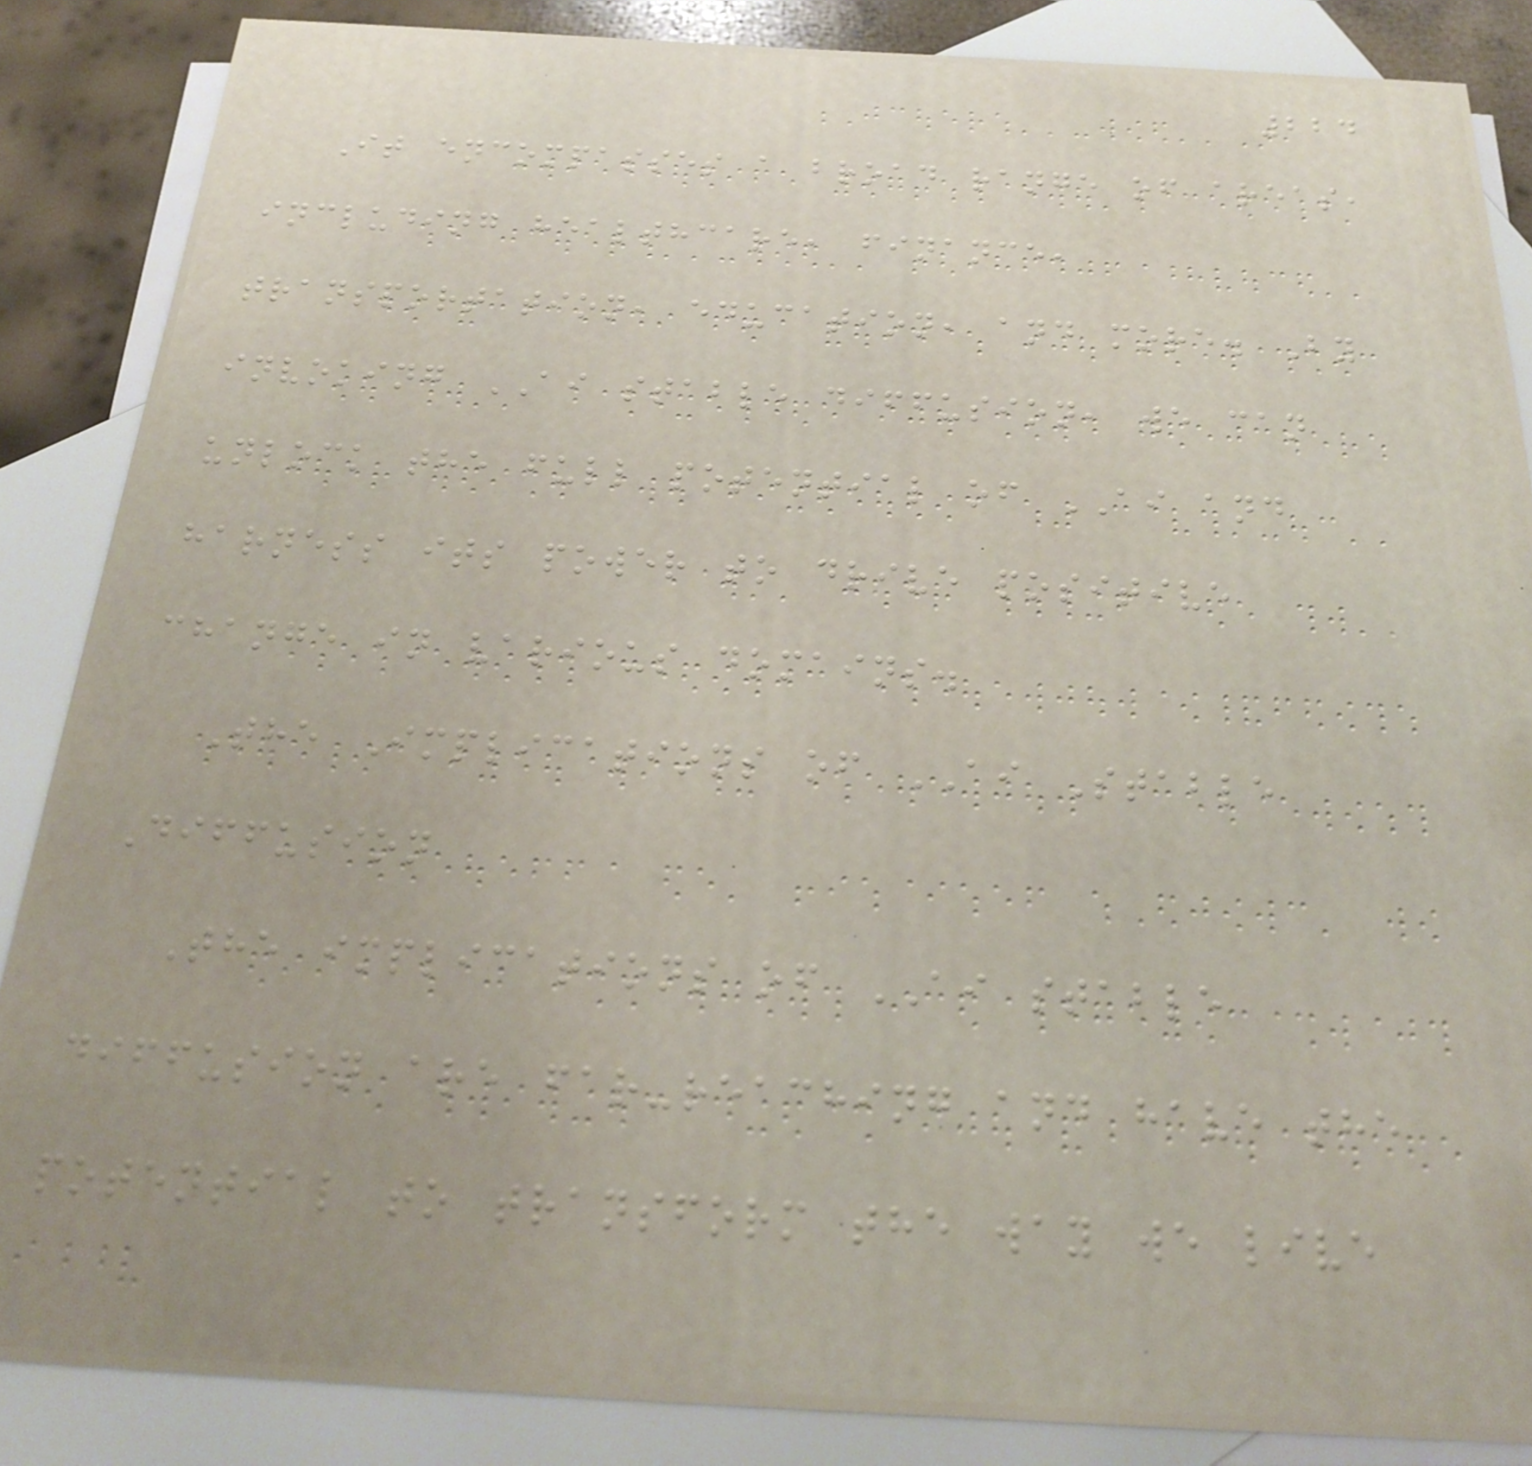224
It encompasses a broad range of areas,
including healthcare, finance,
transportation, education, and more. By
invoking AI stable diffusion, we can
unlock the full potential of AI and
harness its power to drive positive
change in various domains.
The Implications of AI Stable
Diffusion
The implications of AI stable
diffusion are far-reaching and have the
potential to transform the way we live
